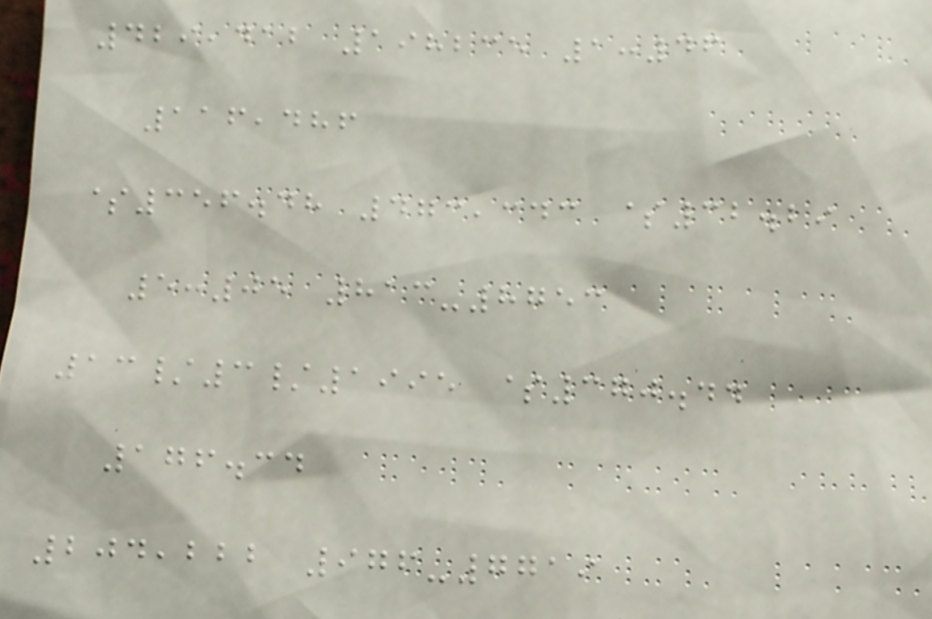429,412 198235 1:46
116,486
$356.48 473,343 $32.29
5:05 813-8753
13/3/1995 $370.44
176.34
204,222 976-7719
